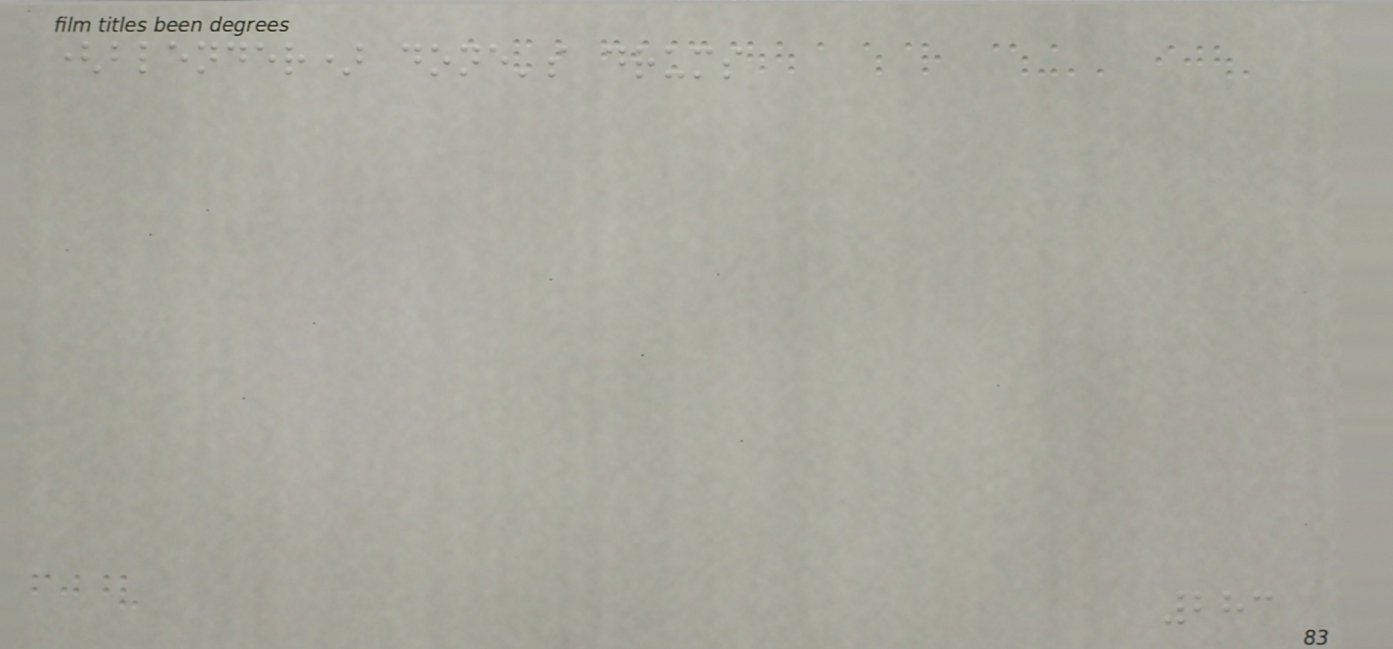(blender) done's drums
283
